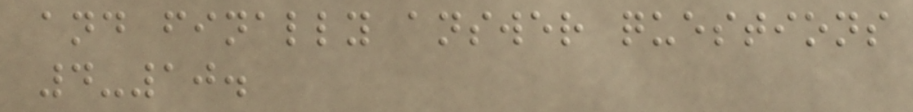and finally answer questions
4-10.
